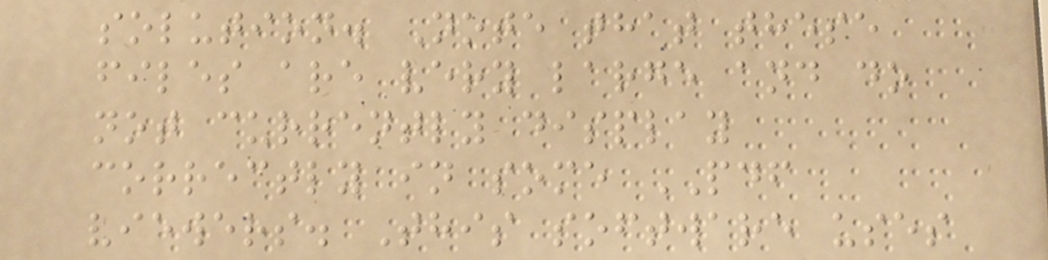solution. Note that these
files are very large and do
not currently display
correctly in some PDF
viewers. This software uses
